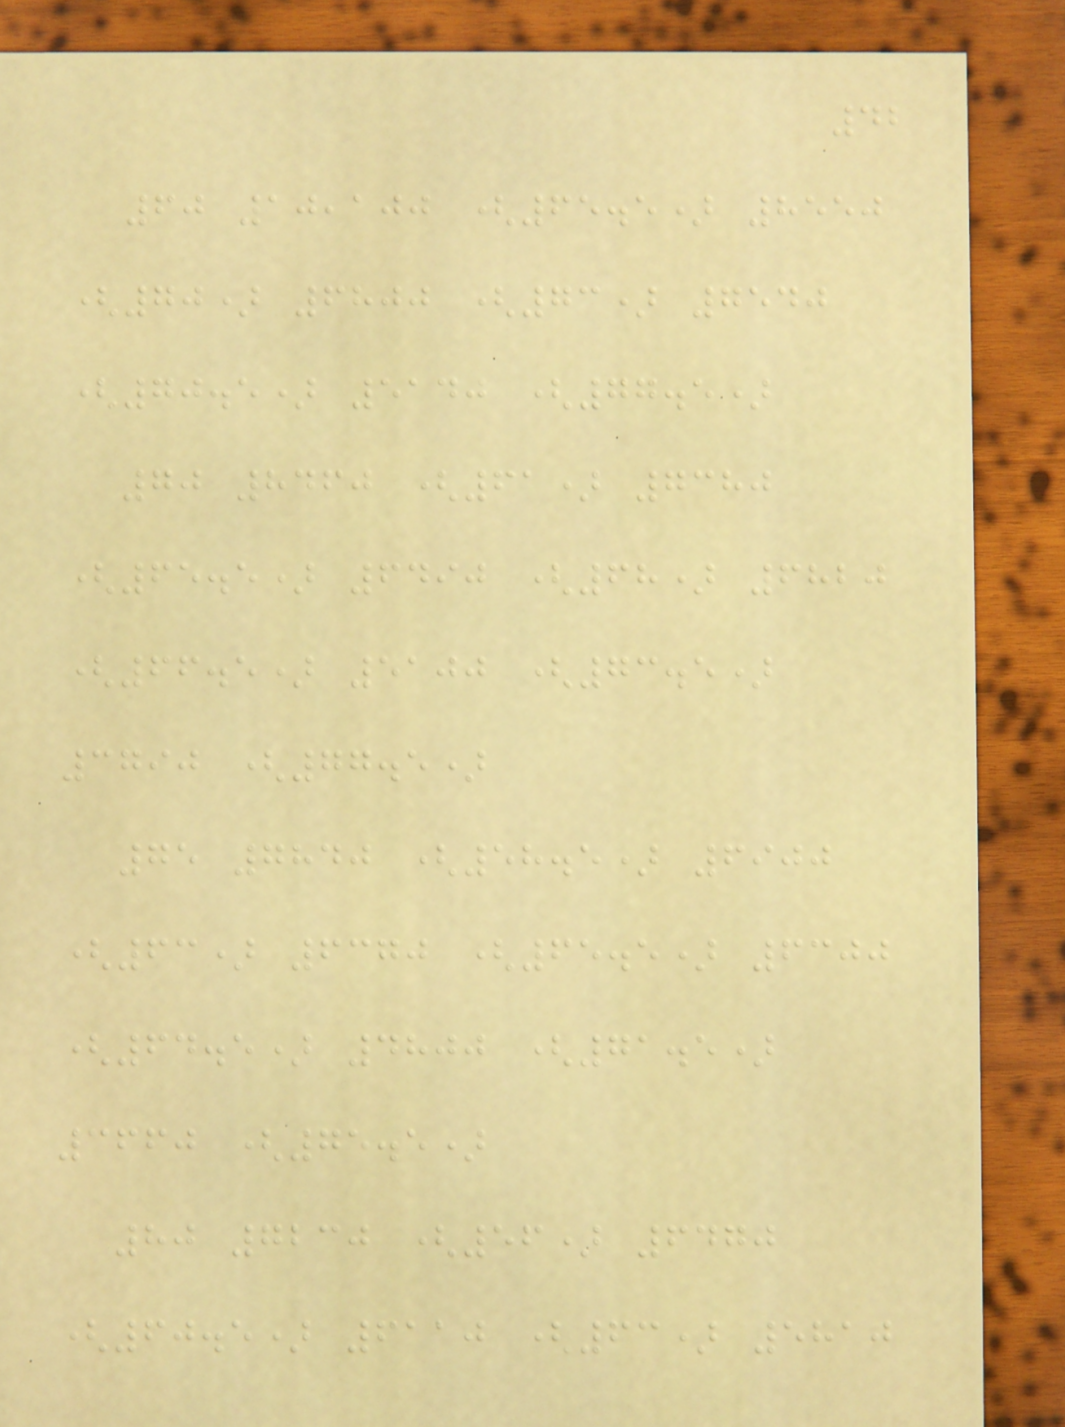42
60 10,100 (65.5) 8550
(70) 6800 (73) 7540
(70.5) 5140 (77.5)
70 8460 (61) 7380
(65.5) 6490 (68) 6820
(66.5) 5100 (73.5)
3790 (77.5)
75 7840 (58.5) 6900
(63) 6370 (65.5) 6300
(64.5) 4800 (71.5)
3660 (75.5)
80 7230 (56) 6470
(60.5) 6110 (63) 5810
